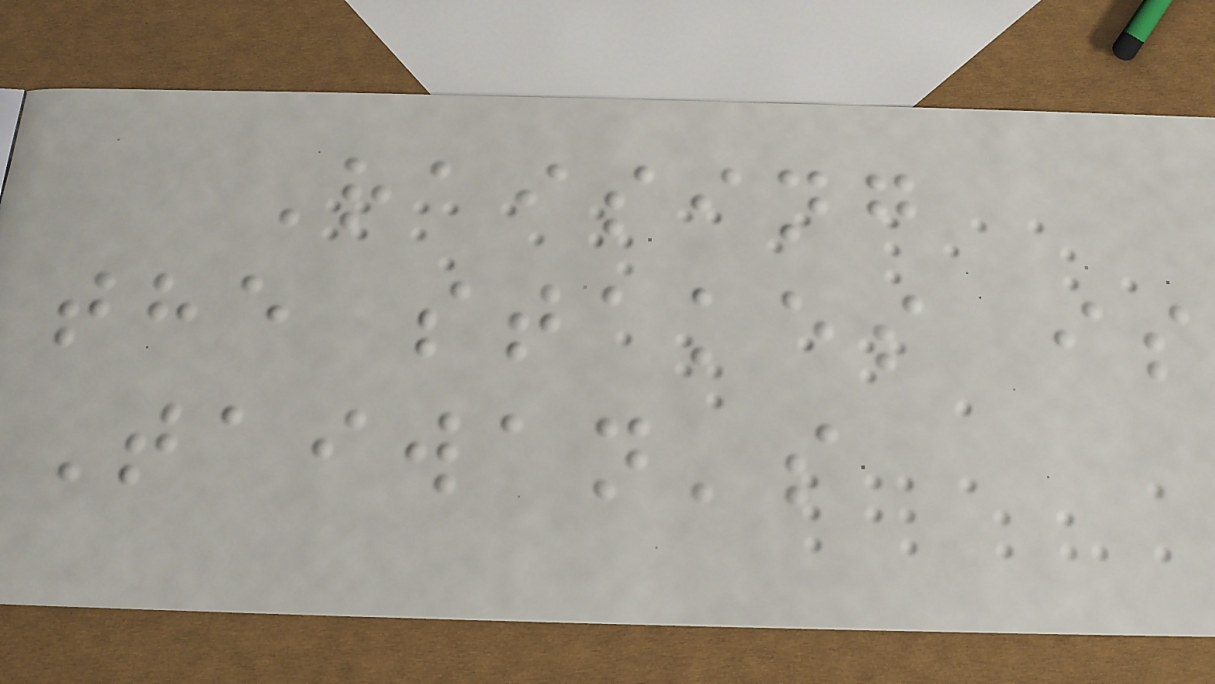Raising
the stakes is
Taiwan's
